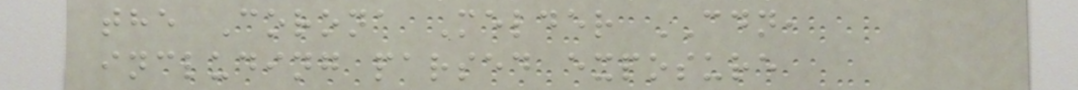the Corona Melder CDN,
including parsed exposure
